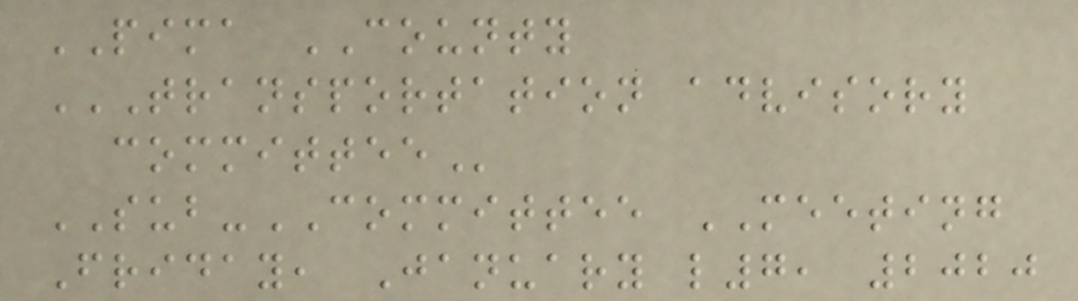PIMA COUNTY
TRANSPORTATION ADVISORY
COMMITTEE
SUB-COMMITTEE MEETING
Friday, January l7, 2020
